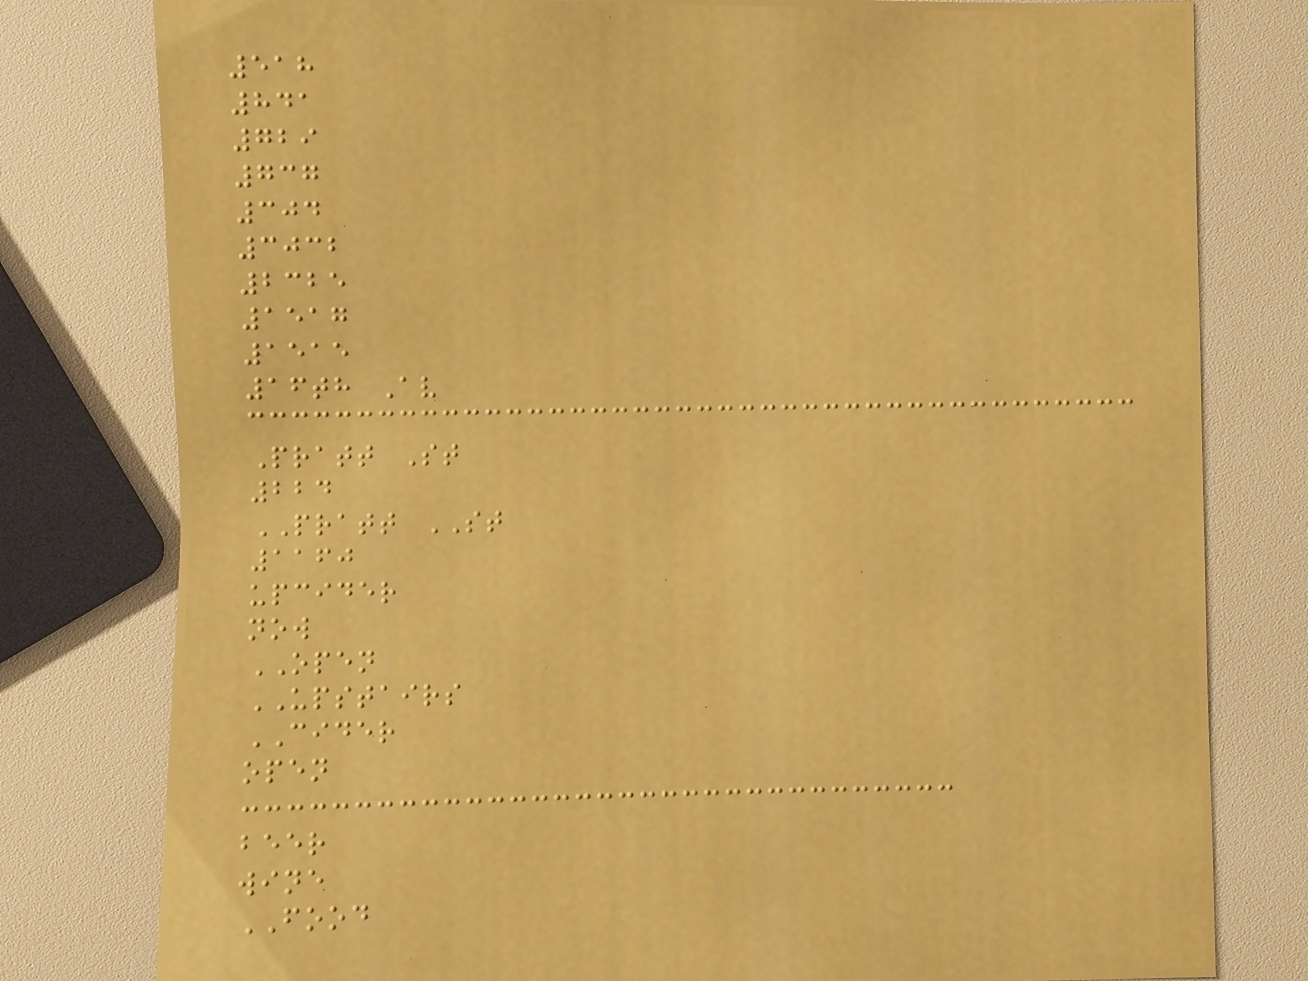518
841
729
737
304
3032
2325
1517
1515
16th Av
Pratt St
224
PRATT ST
1160
upcider
now
OPEN
UPSTAIRS
CIDER
open
beer
wine
FOOD
